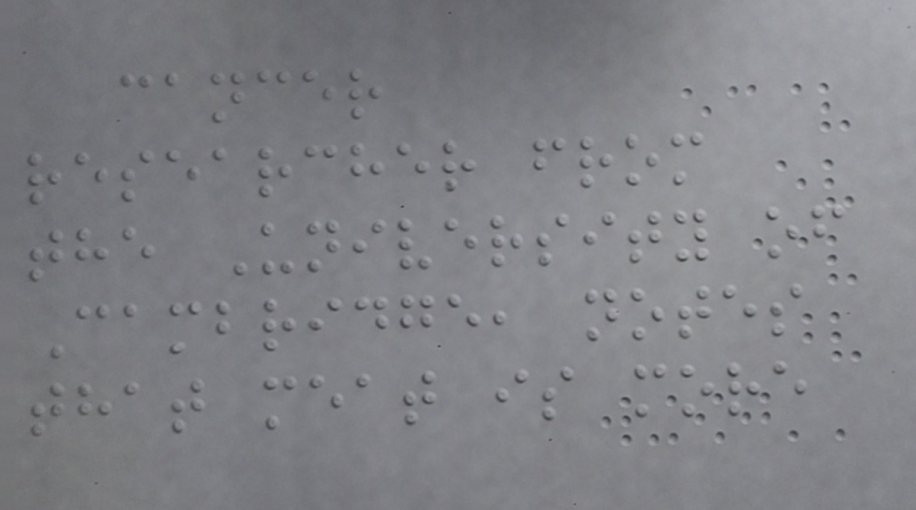cancer
researcher from
the University of
Cambridge, notes
that meat is more
